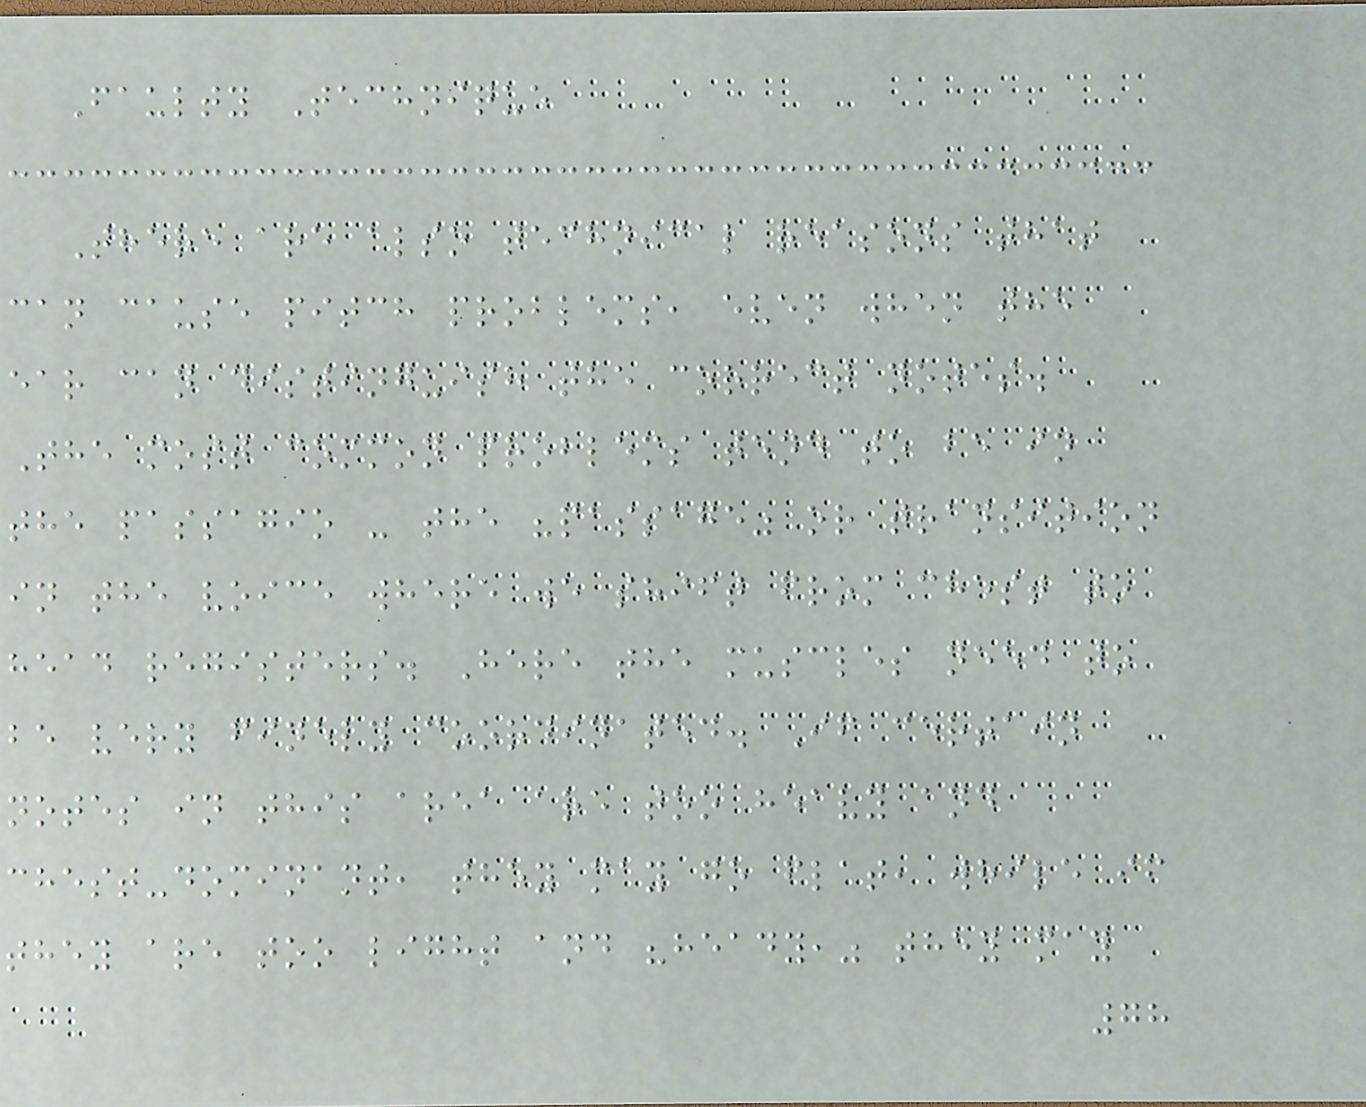Faulty Technique
There are also technical reasons that
can cause pitch problems, even when the
ear can distinguish the correct notes.
The most common problems tend to be in
the passagio - the "passage" or transition
in the voice where we shift from chest to
head registers. Here the muscles need to
be very finely coordinated. If certain
notes in this area are too heavy and
chest-dominant, they may go flat, while if
they are too light and "heady," they may
78
